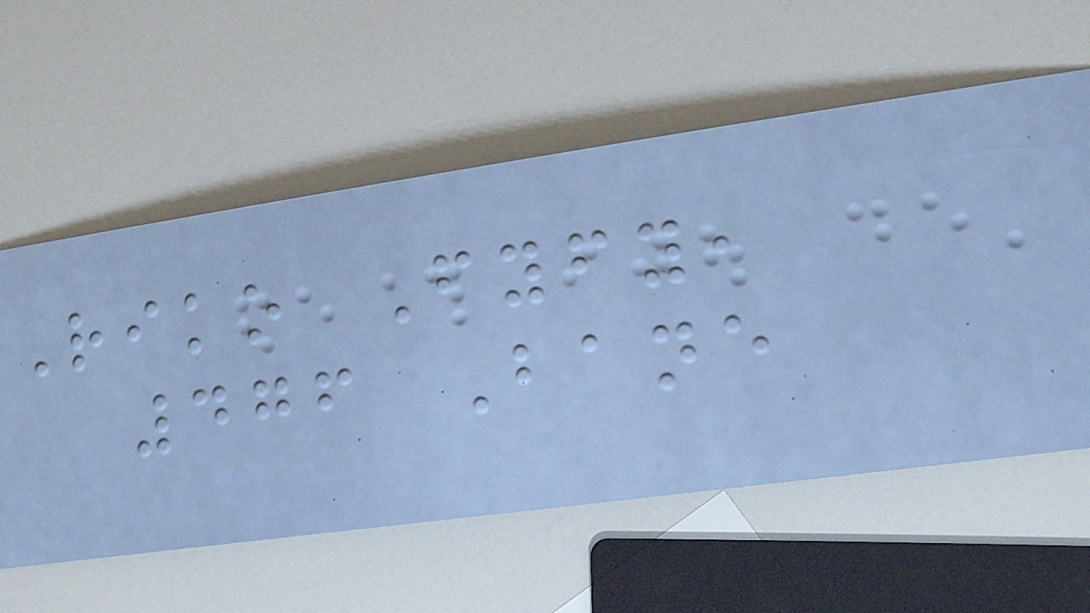Riko Fyfy,
476 Bane
